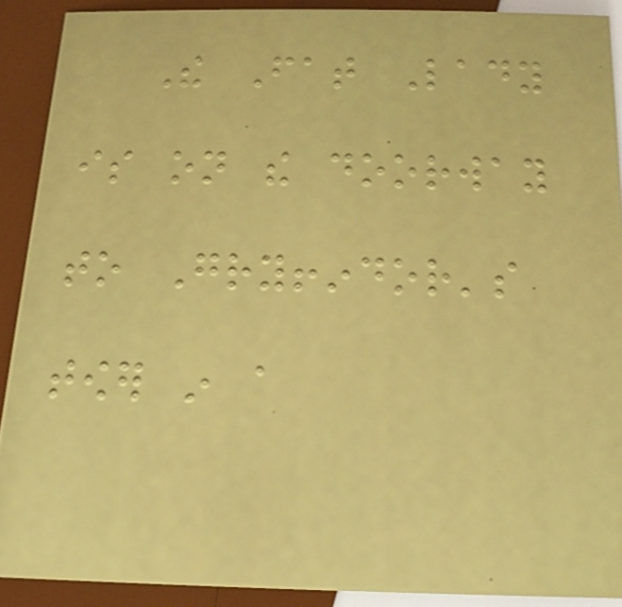The Fat Lady
is on the doorway
to Gryffindor's
tower in a
